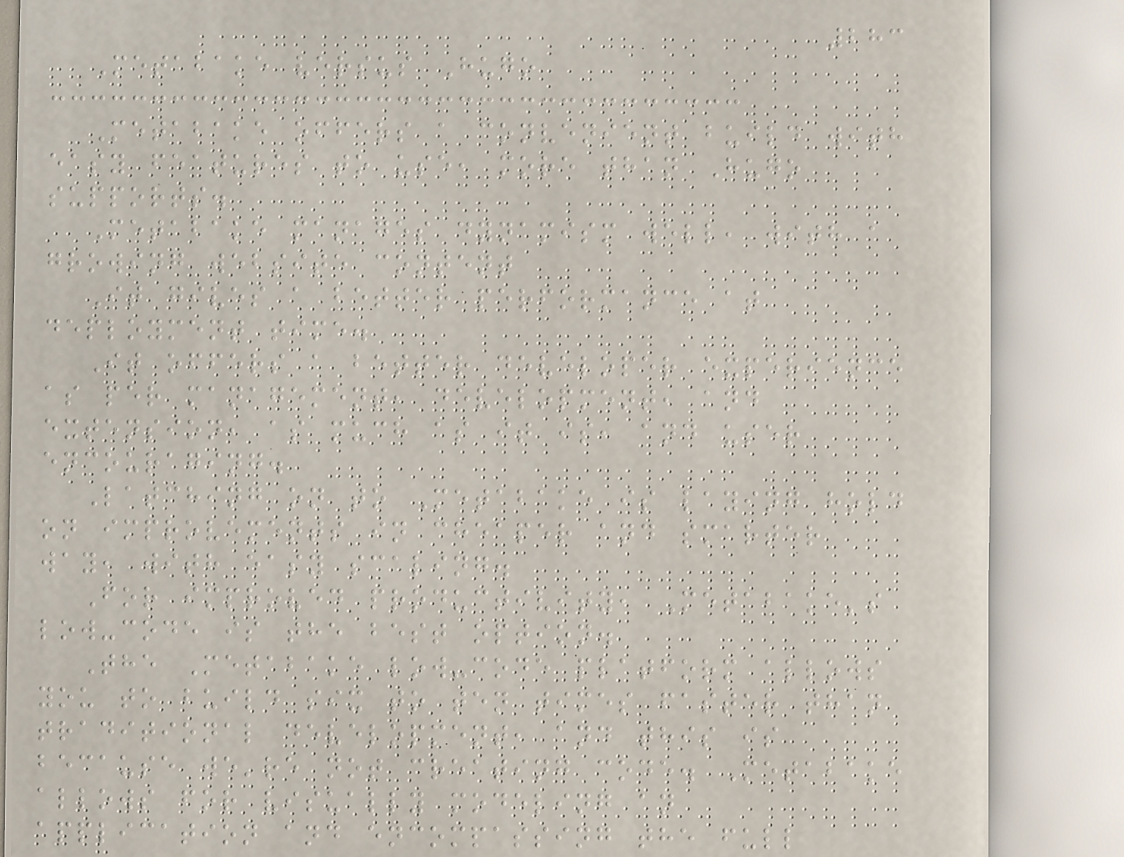283
Metabake versus Hugo
Metabake offers a convenient build with
easy features to use, more than Hugo
supports.
Metabake manages dynamism well, with a
growing website content
It gives a better performance at
deployment time.
It offers a better developer experience
as per management, development, and
extension, as much as it is, and user
encouraging.
Latching on to Metabake is laying hold
on improvements in cheaper and smarter
way, with easy scaling.
For improved productivity, Metabake's
low-code is the best option.
The Metabake low-code platform allows
you to build six to ten times faster than
traditional development, and this is
because we're not creating code. Metabake
allows for visually modeling an
application and encompassing the full
